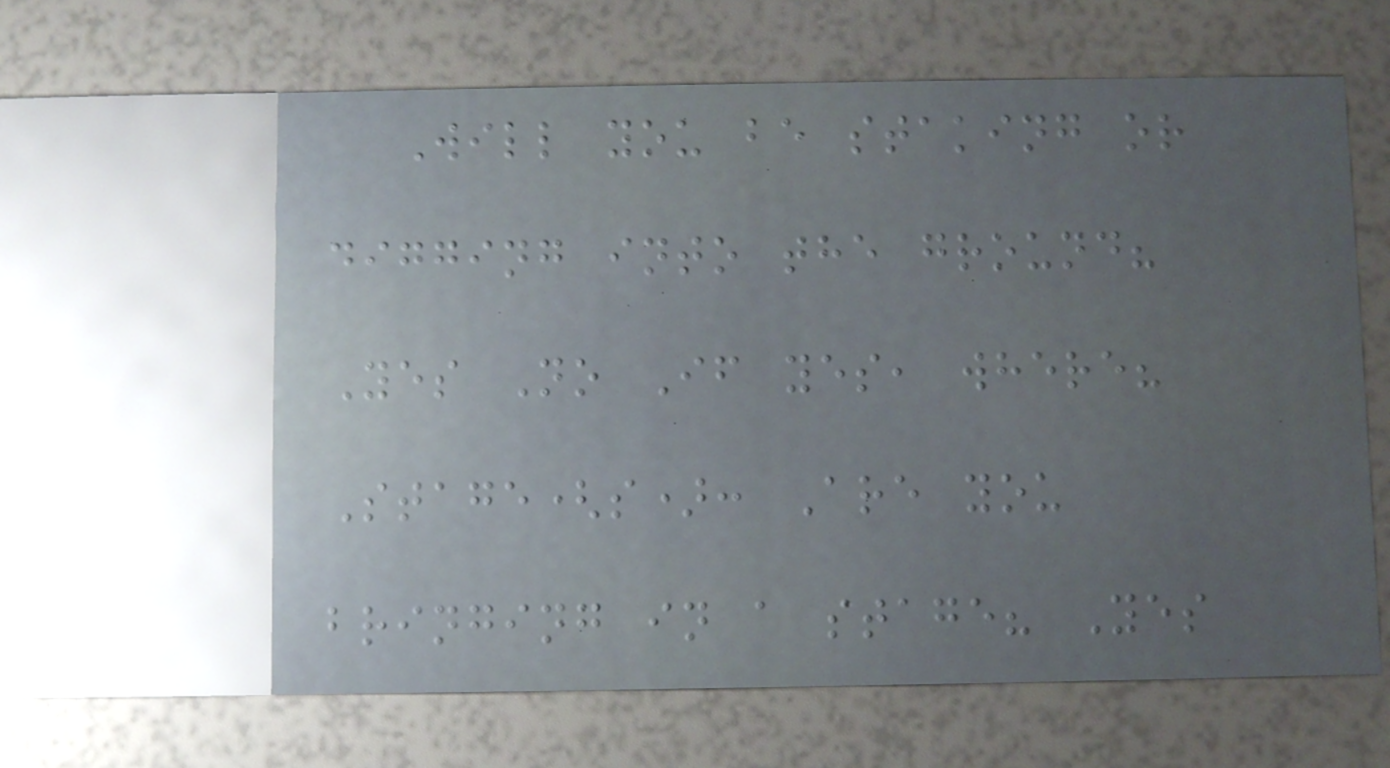Will you be staking or
digging into the ground?
Yes No If yes, where?
Stage(s): Are you
bringing in a stage? Yes
